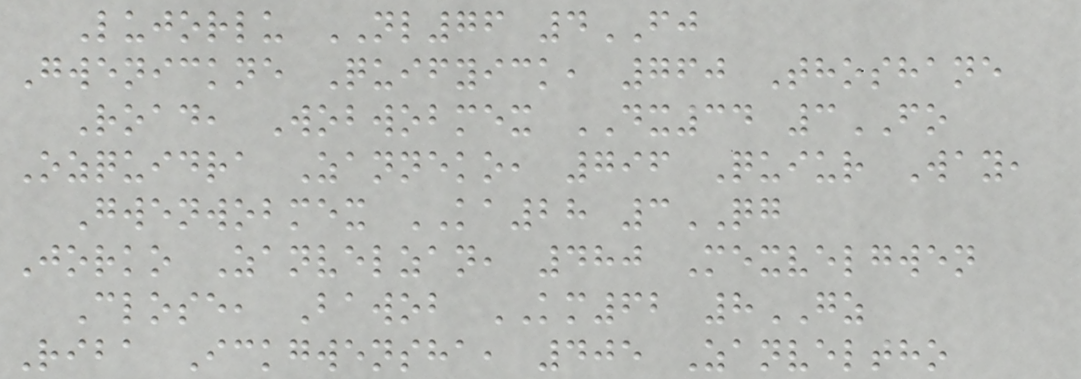Lujorlu NL76 4FJ
Gwenickne Quifyick, 760 Thoshane
Road, Wobwobmex DX34 3FO
Ozquidra Zanneko, 796 Quiur Way,
Gwenwobmex KA28 3QG
Jorko Zanvelzan, 480 Mexvelgwen
Close, Bawob KM62 8GZ
Riba Ickgwensha, 405 Zanveltho
